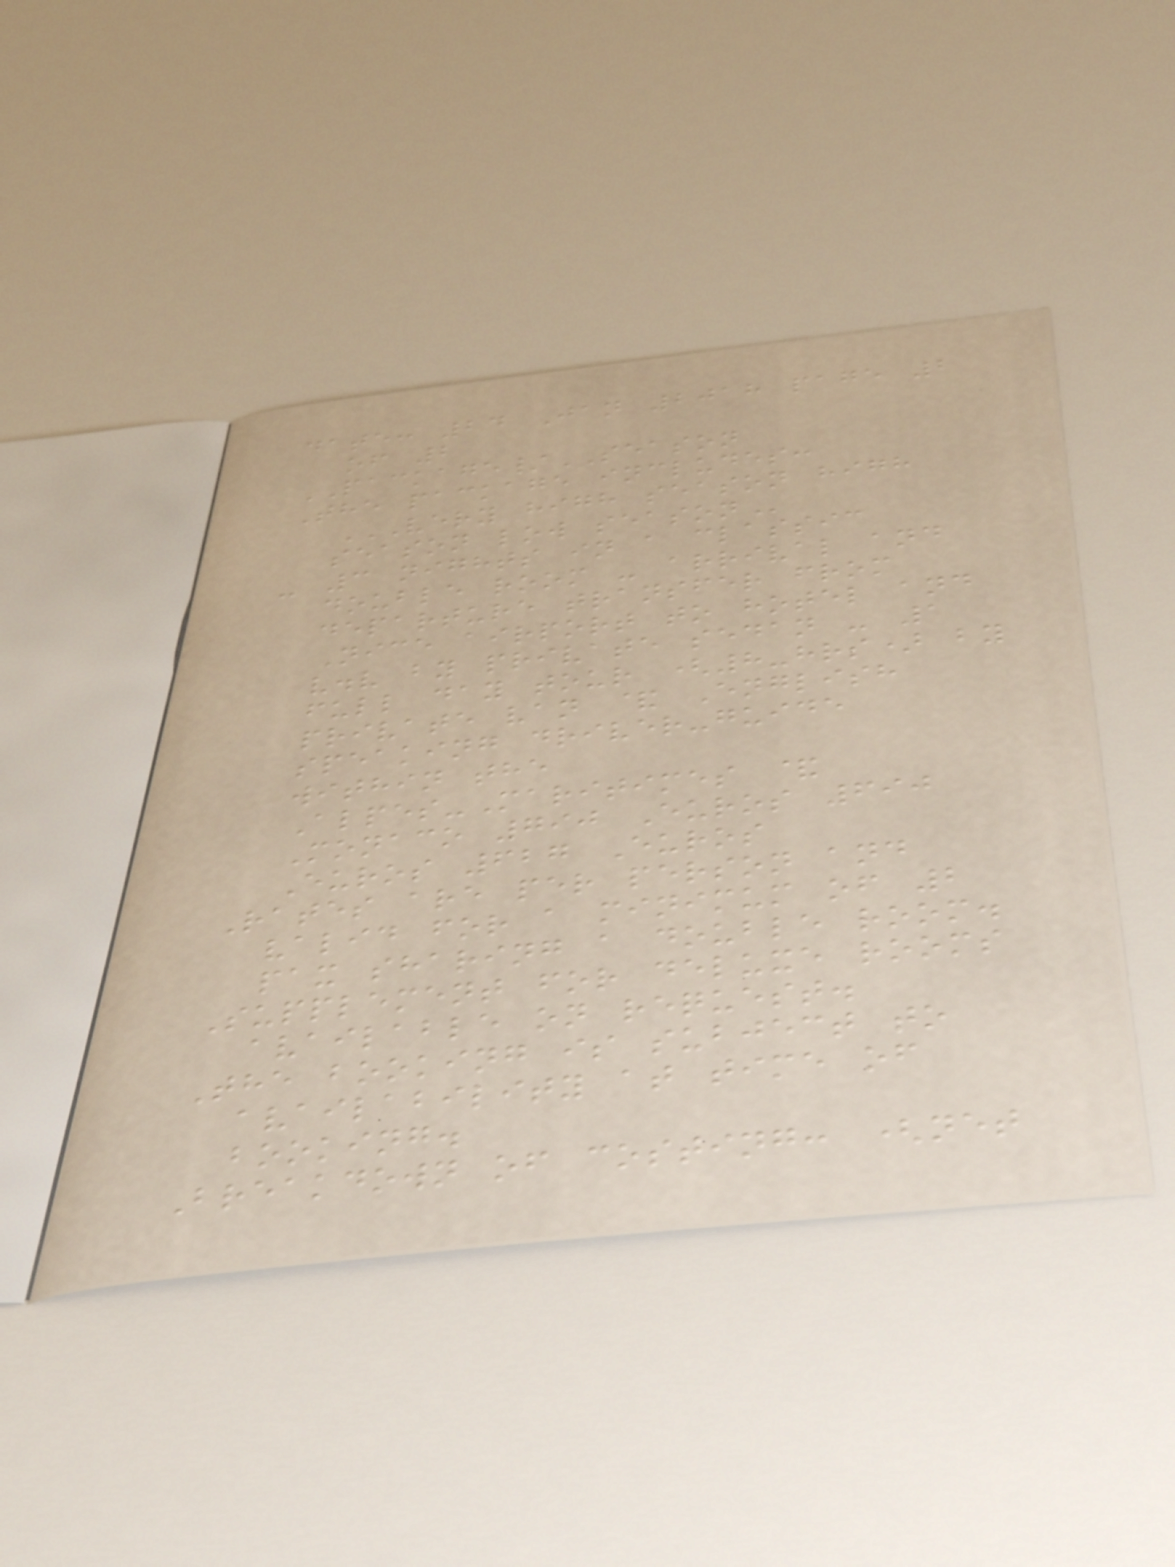date: 24 Jan 2018 page 2
of 2
PACKAGE/SEASON
The package includes:
VERY HIGH SEASON HIGH
SEASON LOW SEASON
- 3 nights in a classic
double room - arrival and
departure transfer from
Nice airport to hotel and
v.v by private sedan - 1
full day tour (8-hrs) by
private van & English
speaking driver-guide
within the
Alpes-Maritimes &
Monaco 790 Euros 690
Euros 627 Euros
Rates are per person and
valid for a minimum of 2
pax sharing a double room.
Supplement for deluxe rooms
available on request.
The booking is subject to
availability at time of
booking.
Breakdown of costing: (net
